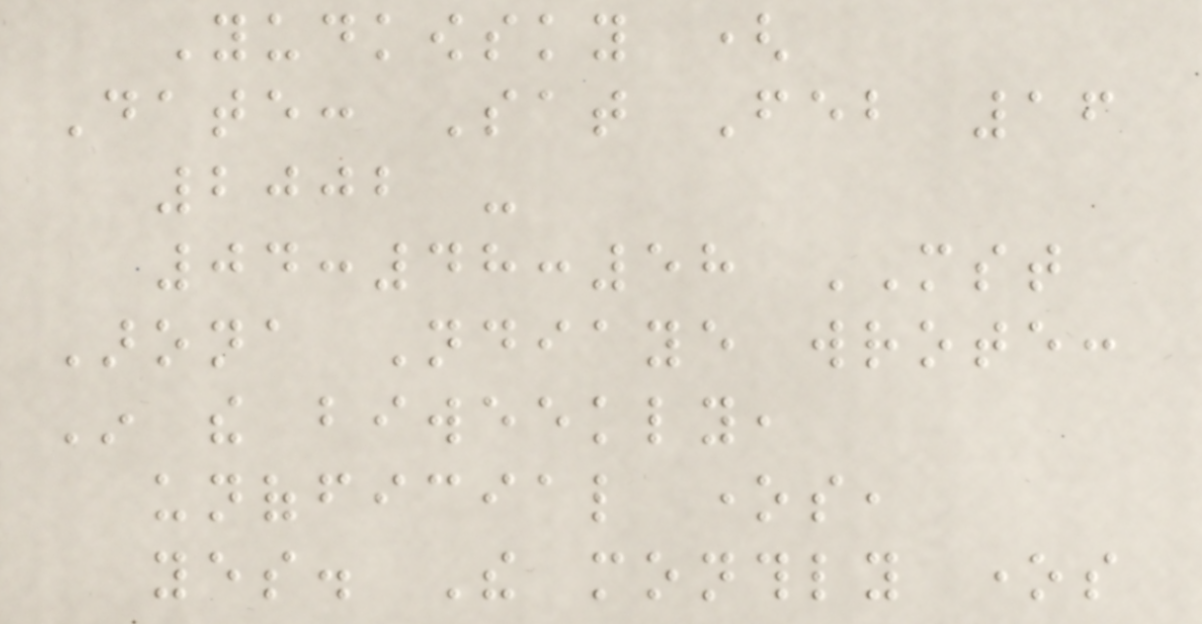Yudkowsky (
Date: Sat Feb 16
2002 -
04:48:58 MST
Arona Ndiaye wrote:
In the biweekly,
unofficial ones,
yes. The monthly ones
